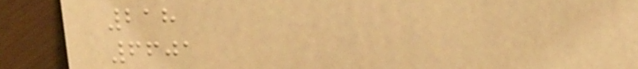218
6601
